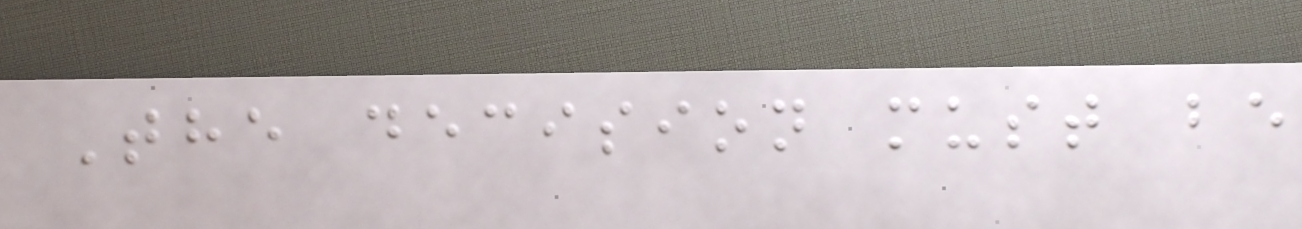The decision must be
